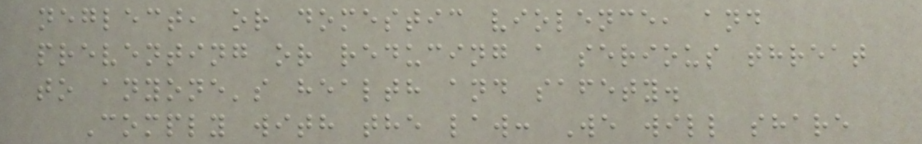neglect, or domestic violence, and
preventing or reducing a serious threat
to anyone's health and safety.
Comply with the law: We will share
